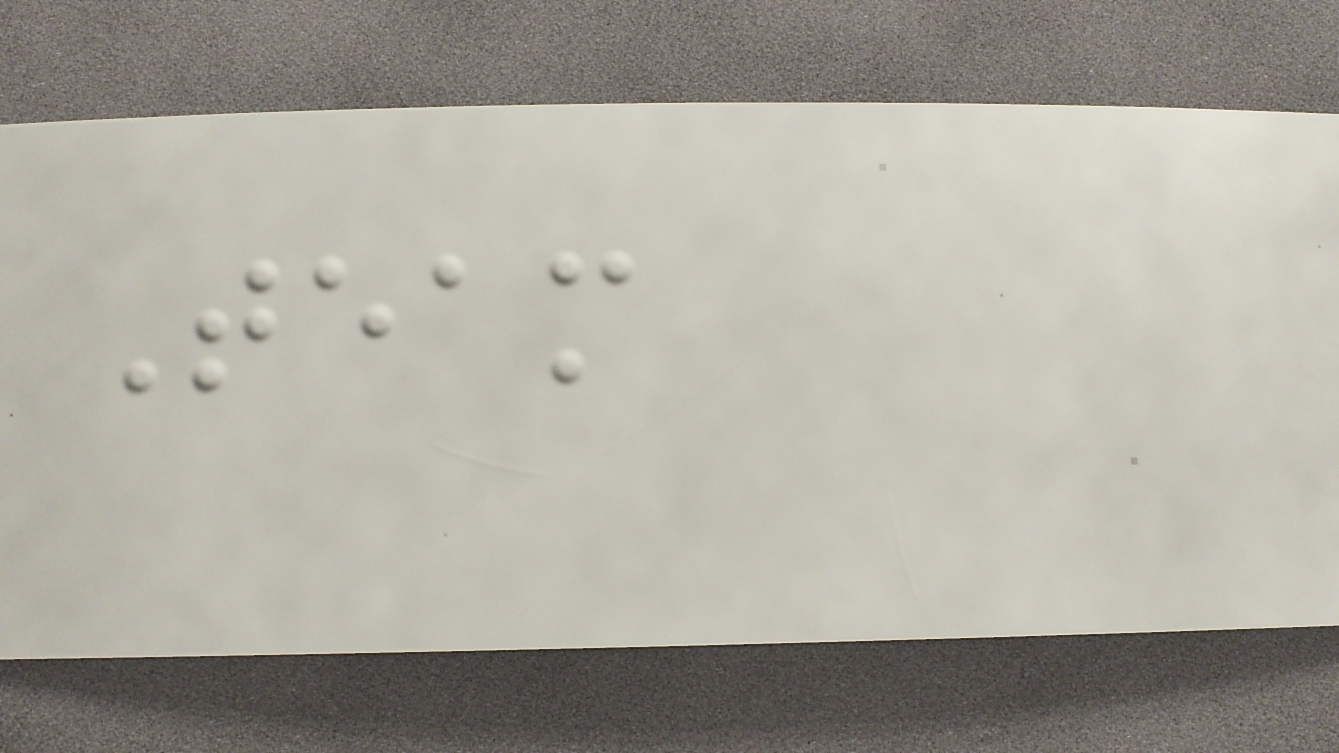Team
